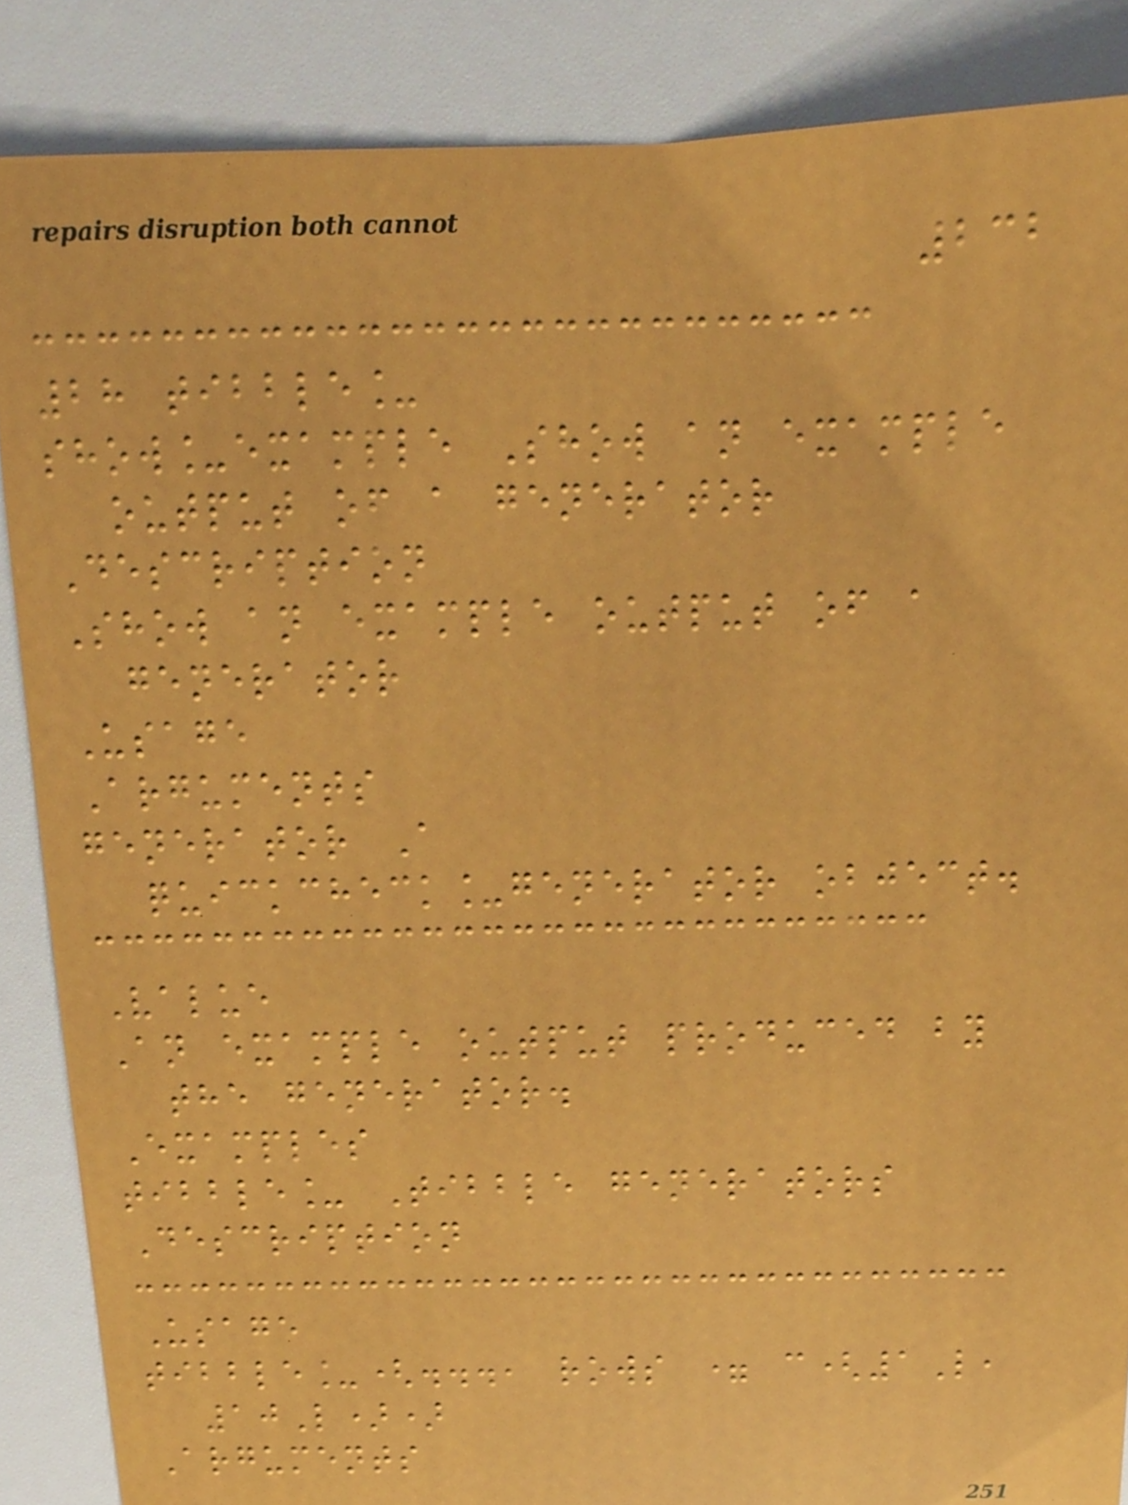232
28 tibble_
show_example Show an example
output of a generator
Description
Show an example output of a
generator
Usage
Arguments
generator A
quickcheck_generator object.
Value
An example output produced by
the generator.
Examples
tibble_ Tibble generators
Description
Usage
tibble_(..., rows = c(1L,
10L))
Arguments
